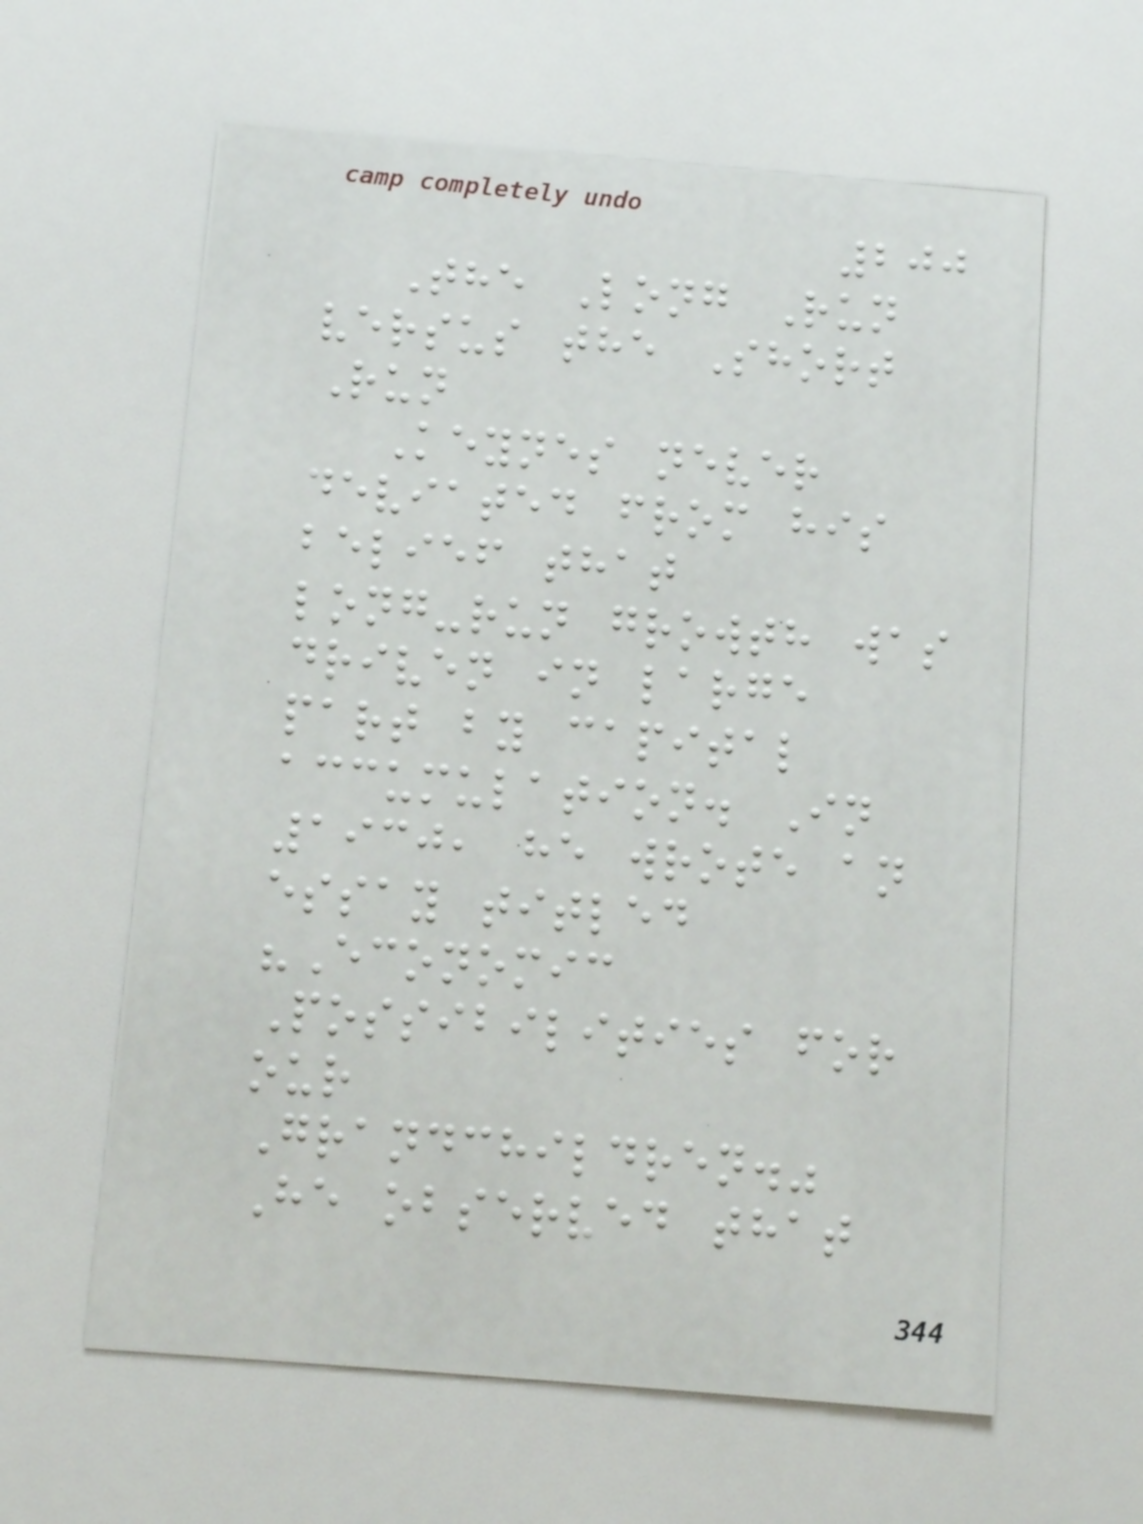200
The Long Run
versus the Short
Run
Keynes never
deviated from his
belief that
long-run growth was
driven in large
part by capital
accumulation. In
1930, he wrote an
essay titled
"Economic
Possibilities for
our
Grandchildren."
He observed that
